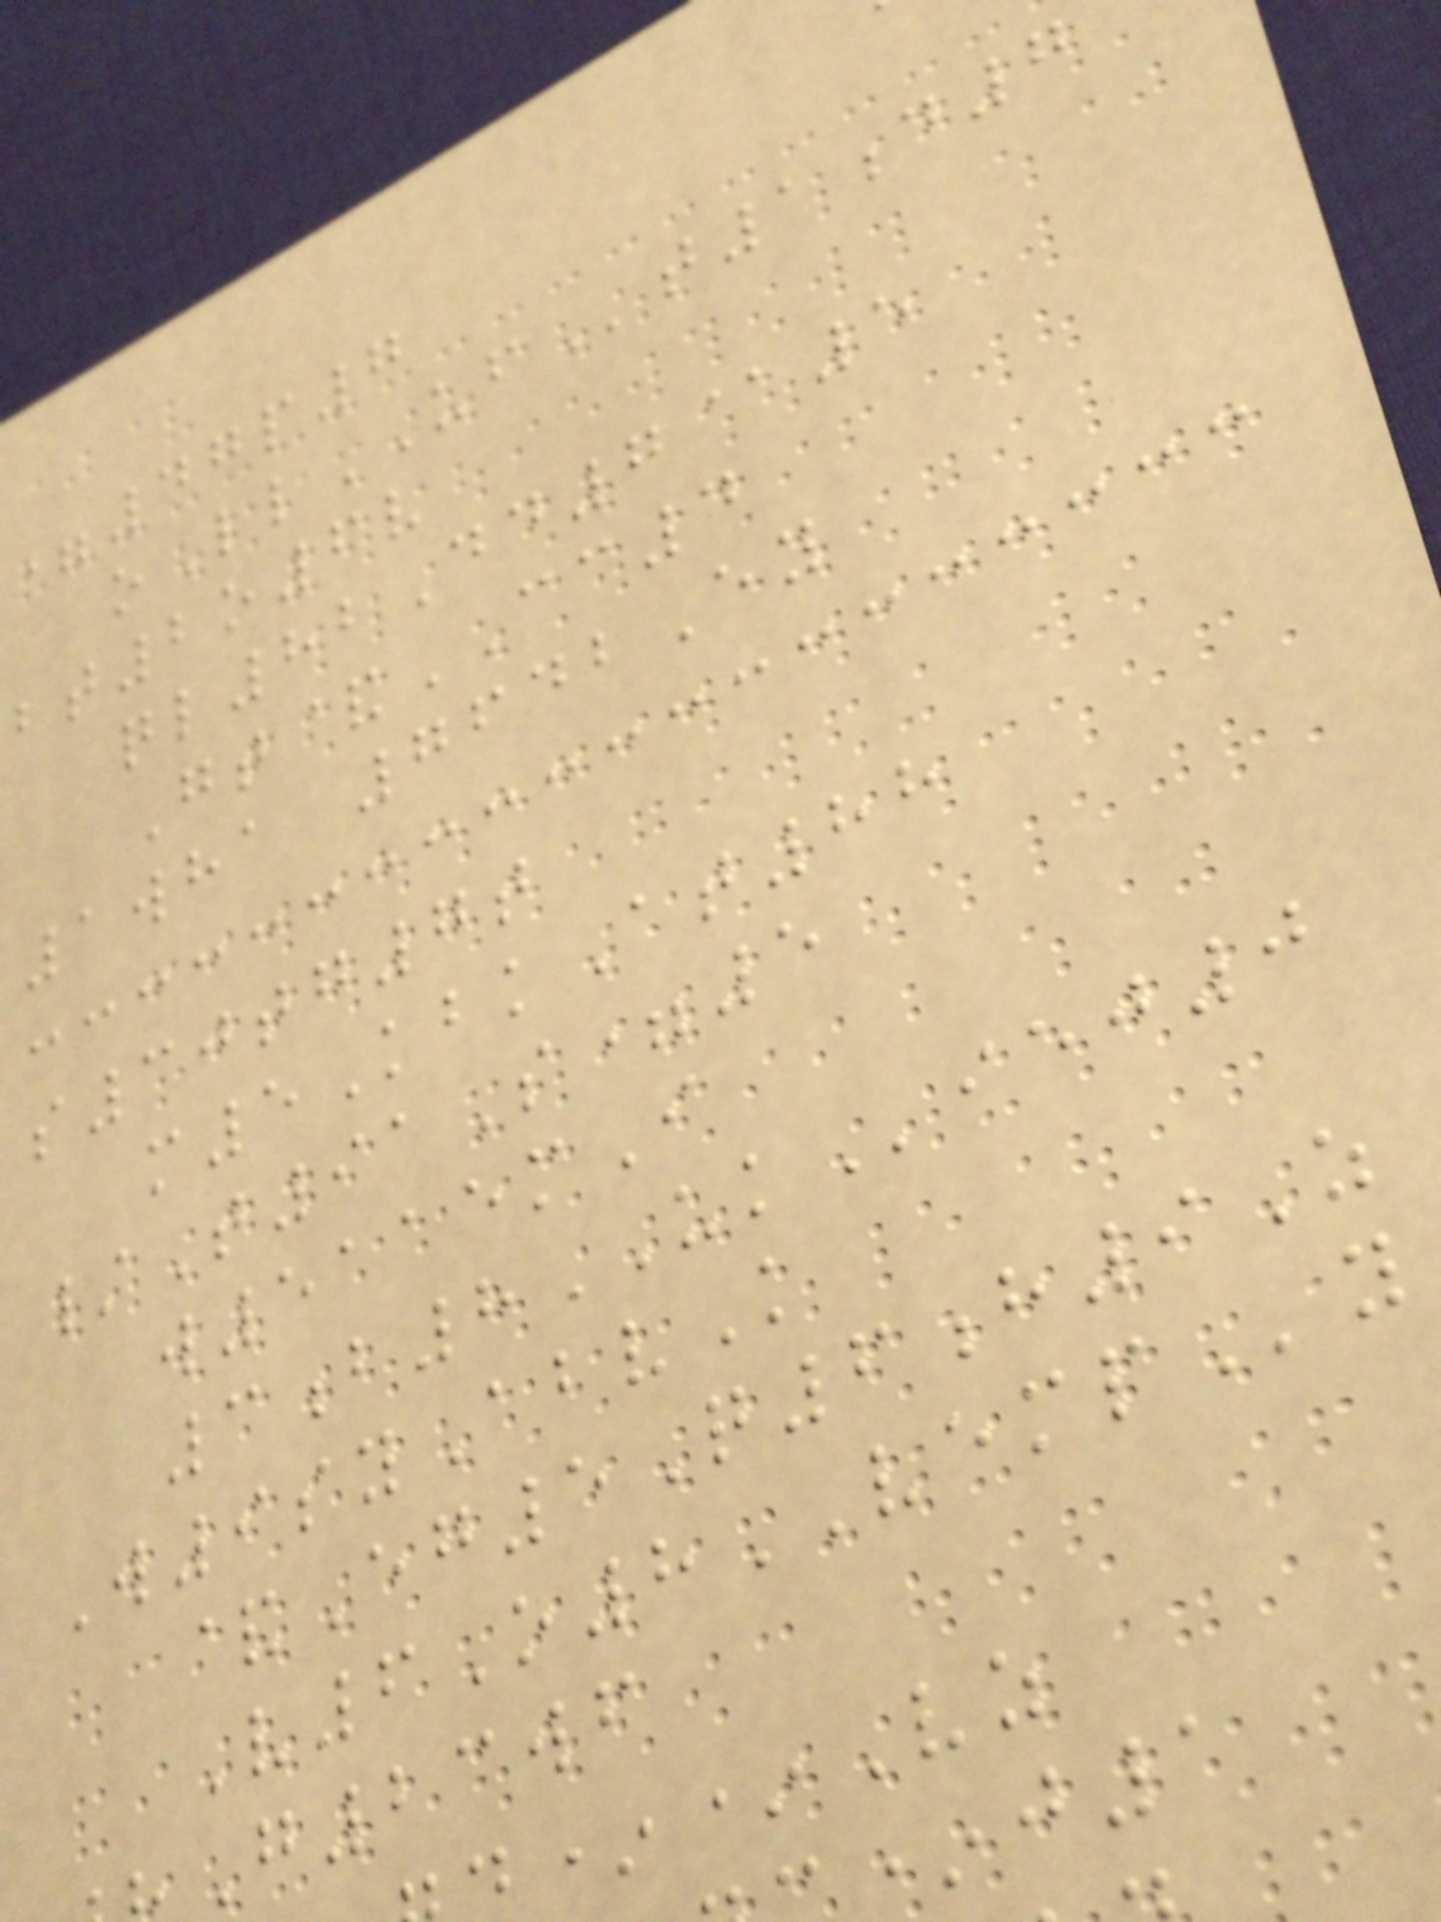=47p7
oLlUFt1d7
bt2o6v
ql82Dd7@5
Gt&CC4
1wha 7642Ey
s30tg7t
m5KbkAt88
/T91S=5
w5115mI
3b8UKiej0
W9syAbvK
&Eg5Q6h9Z
V6O8VEMPy
G23wf
**Vz
*j1
